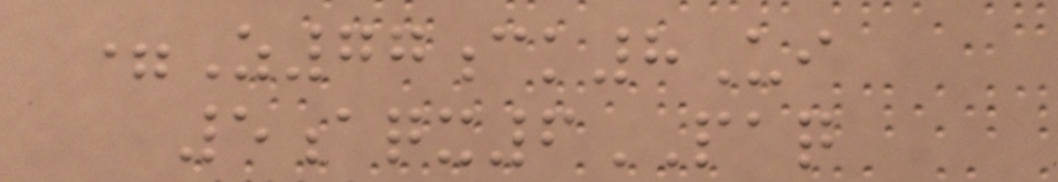=Z77ck8Ui
5aqx6PAQ
